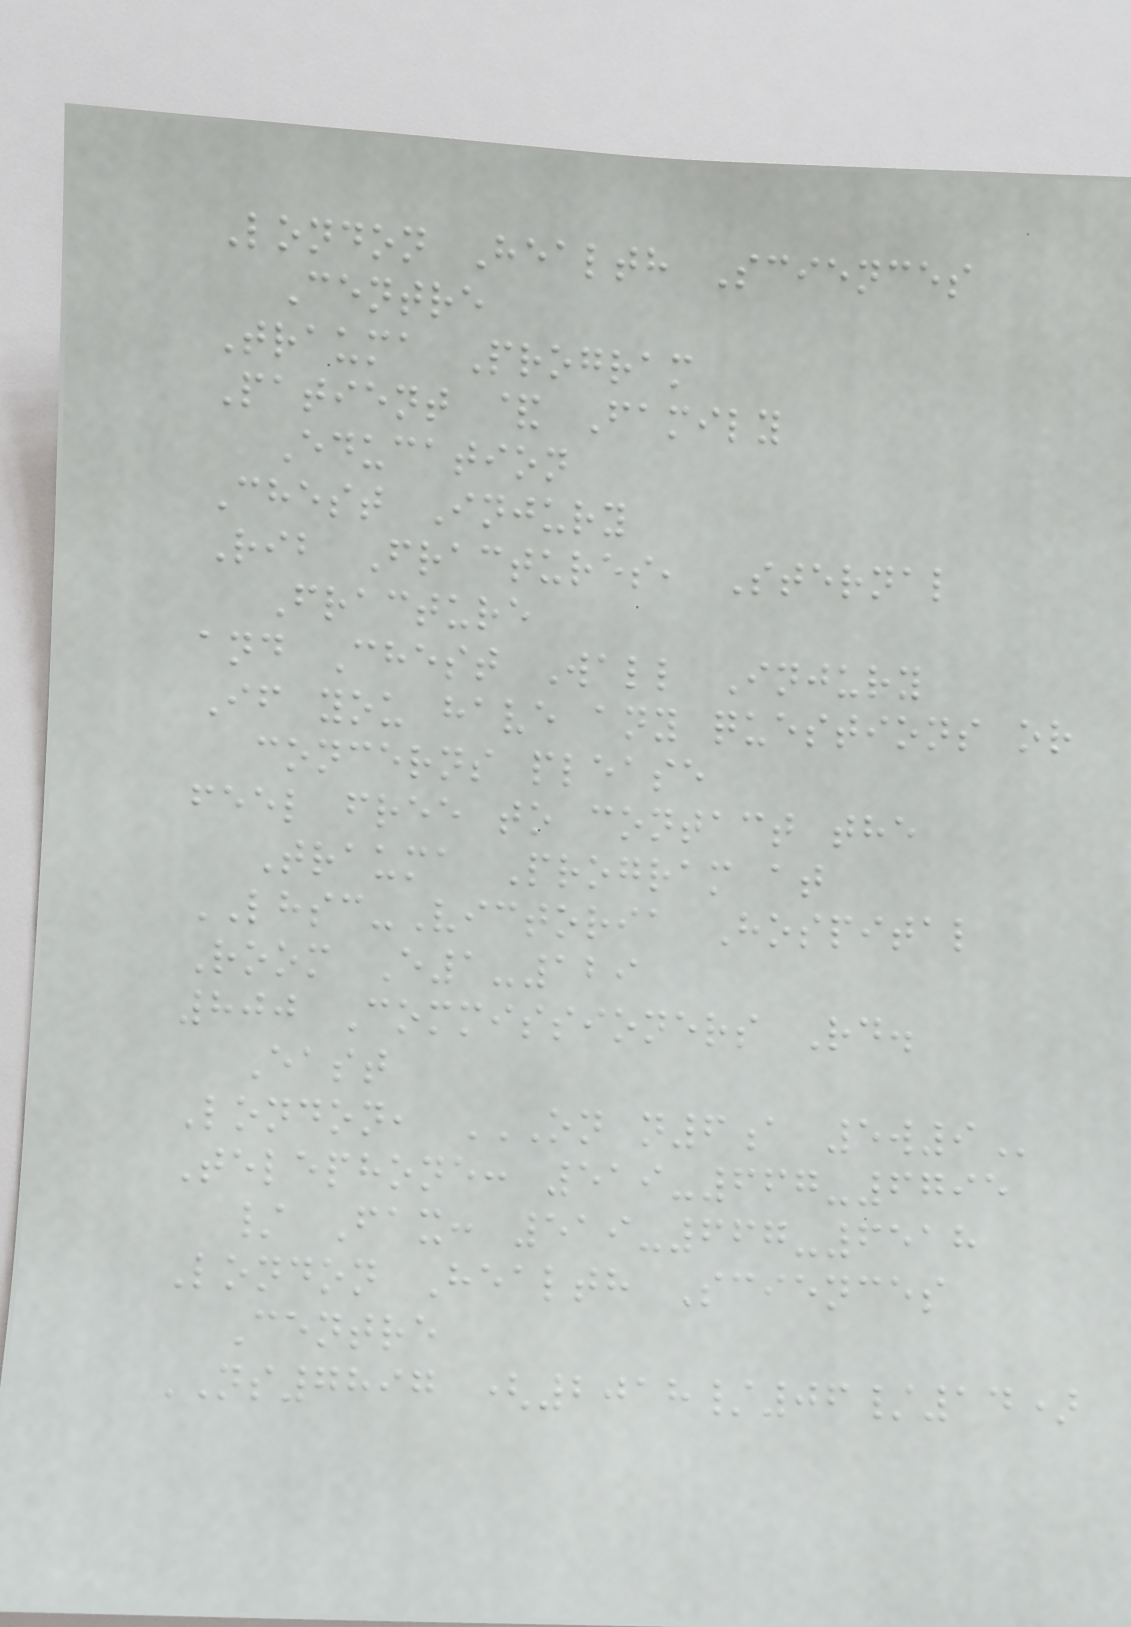London Health Sciences
Centre
Trauma Program
Patient & Family
Education
Chest Injury
Rib Fractures, Sternal
Fracture
and Chest Wall Injury
If you have any questions or
concerns please
feel free to contact the
Trauma Program at
LHSC-Victoria Hospital
Room E1-129
800 Commissioners Rd.
East
London, ON N6A 5W9
Telephone: 519-667-6795
/ Fax: 519-667-6518
London Health Sciences
Centre
NS7897 (2018/06/14)
